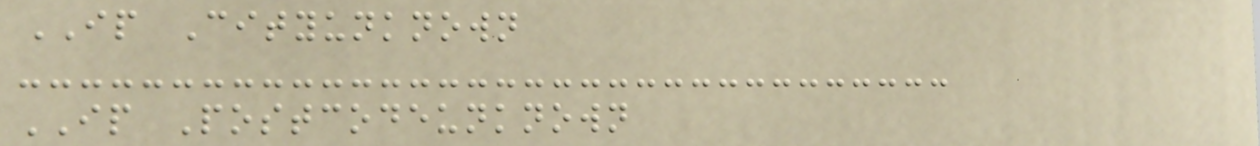IP Cityunknown
IP Postcodeunknown
